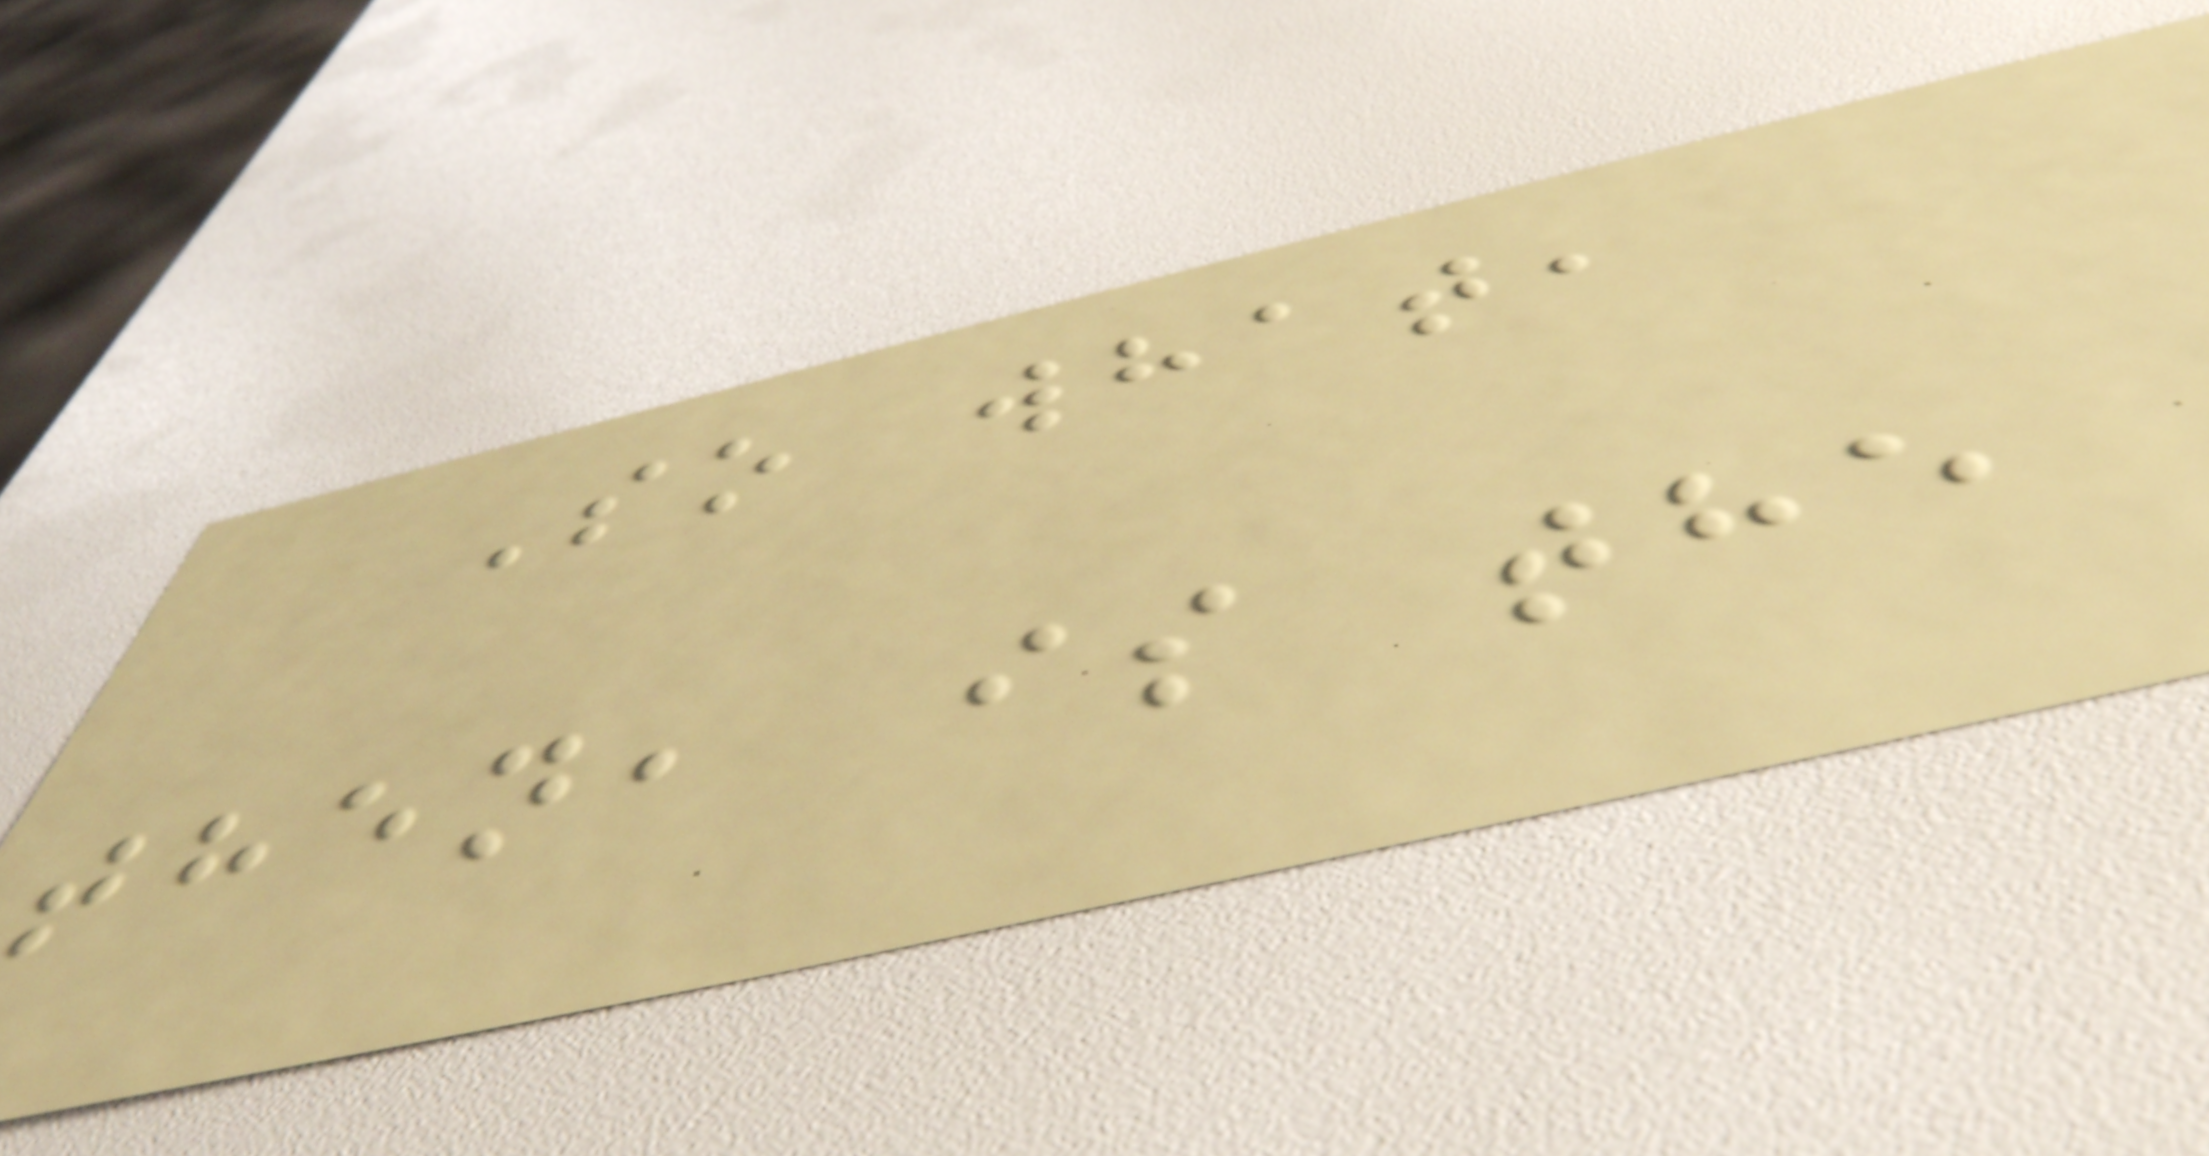So what,
then, is the
